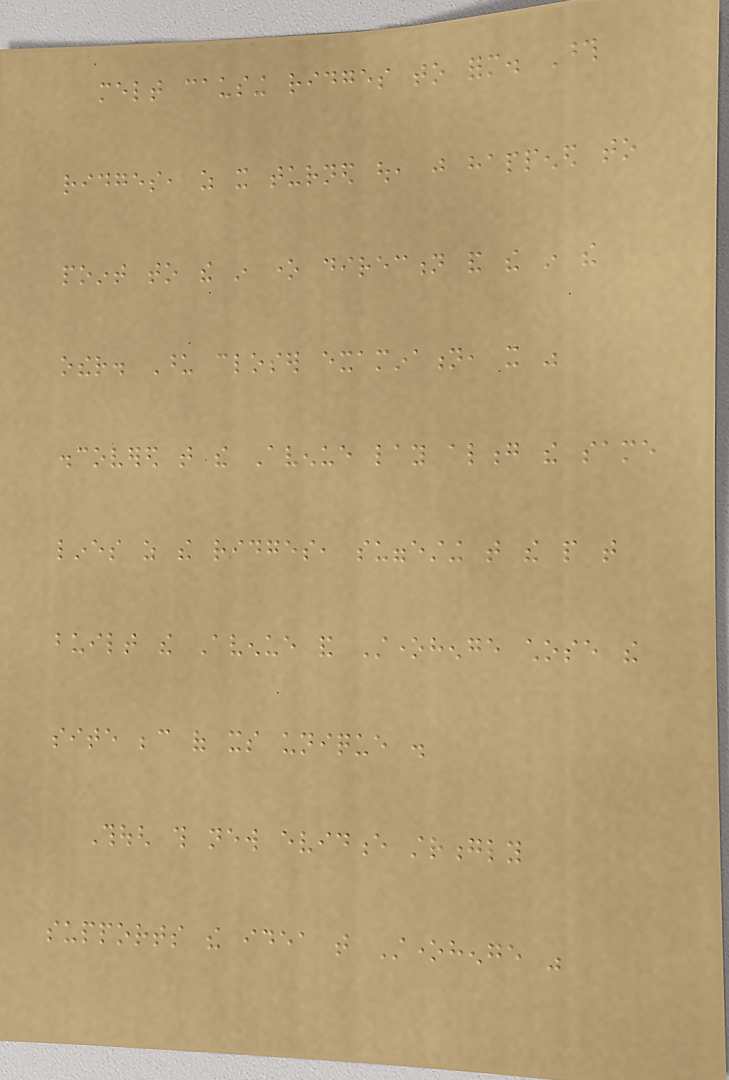melt causing ridges to form. Those
ridges, as it turned out, just happened to
point to the in one direction and the in the
other. Upon closer examination, it was
discovered that the Avenue lay along the same
lines as the ridges, suggesting that the people that
built the Avenue and Stonehenge chose the
site because of its unique .
Though this new evidence strongly
supports the idea that Stonehenge was
